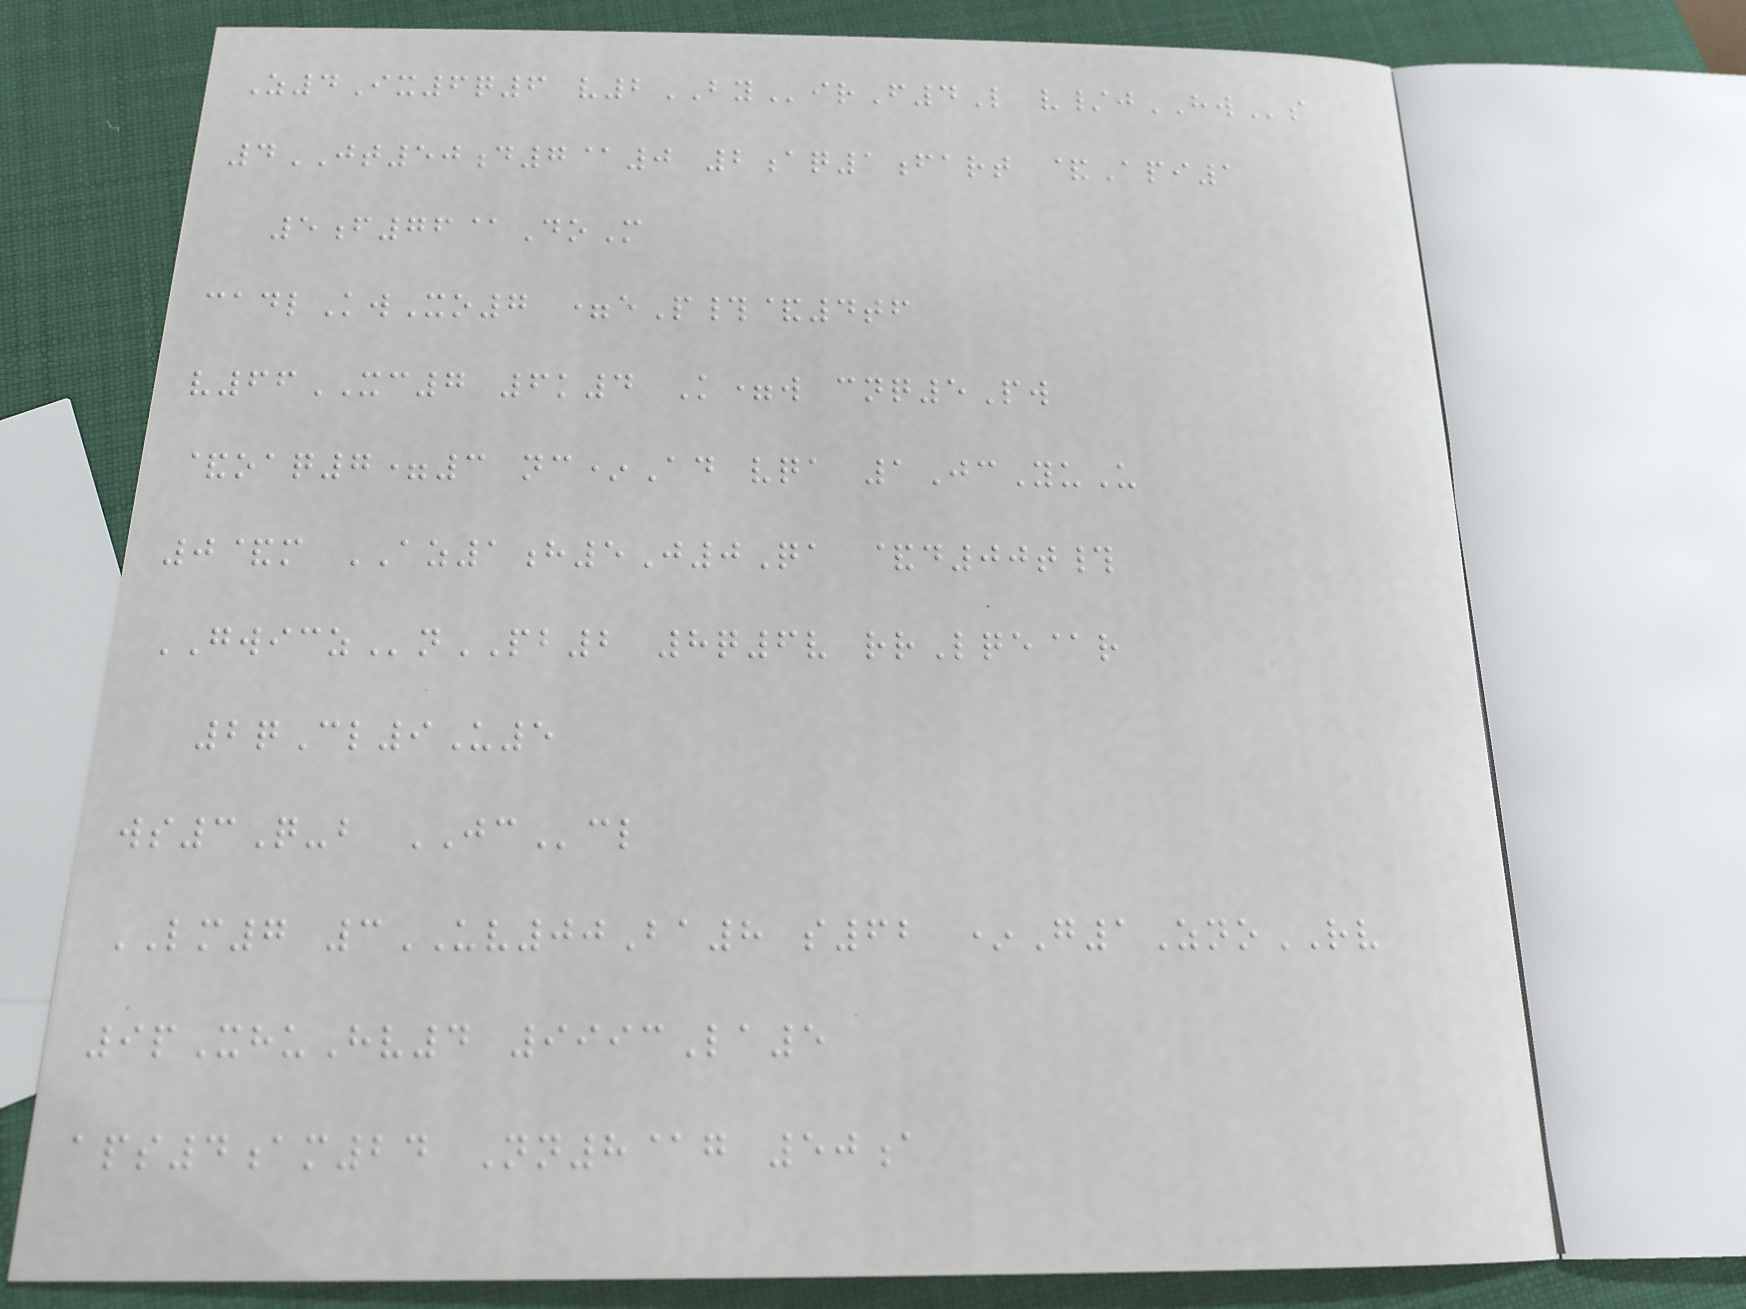Z4Ix6q6 v2BYirF4L v/jHWs
4JT50d7@0 2aq1fart &Api1
5f76@DoM
cadlKwXo7 =eP#&4tf
v66XC7 6k4 K=w cnq5Pw
&oaq7=3 nc*Ad vqa 1JcYuU
0&m AZ1h5J0Qa &d00t#
GWICZnPB2 8q6v rrLqe@r
2qCl9U5
ws3Q-b JCcl
LM7 3UV00Ba8 s62 *G1ZnoRV
9pXhuHv4 9993La5
aps4am24 Nn8@g 50a
